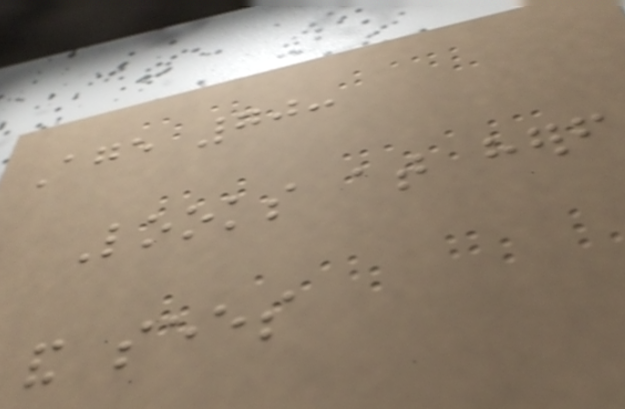Age 70:
Looks at herself
and sees
